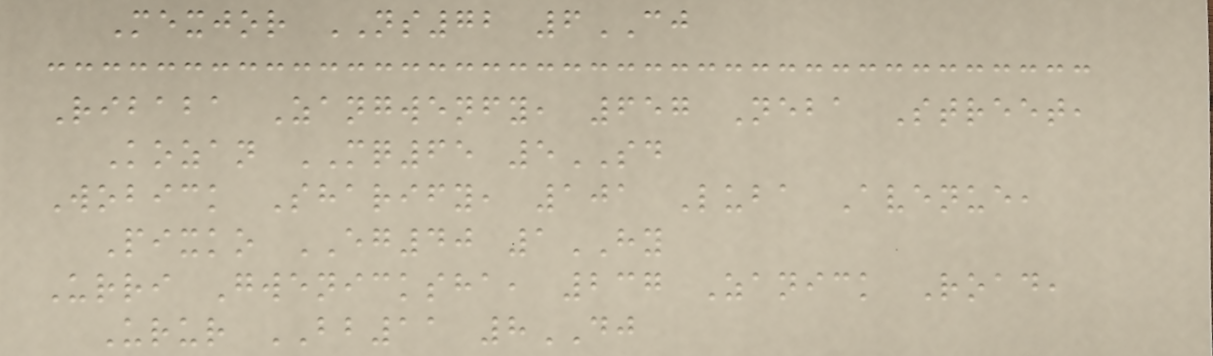Mexjor NS72 6CJ
Ribaba Zangwenfy, 657 Neba Street,
Kozan MQ65 5SD
Wobick Sharify, 101 Luba Avenue,
Pixko EG40 1HY
Urri Gwenicksha, 237 Zanick Road,
Urur BB11 8DJ
